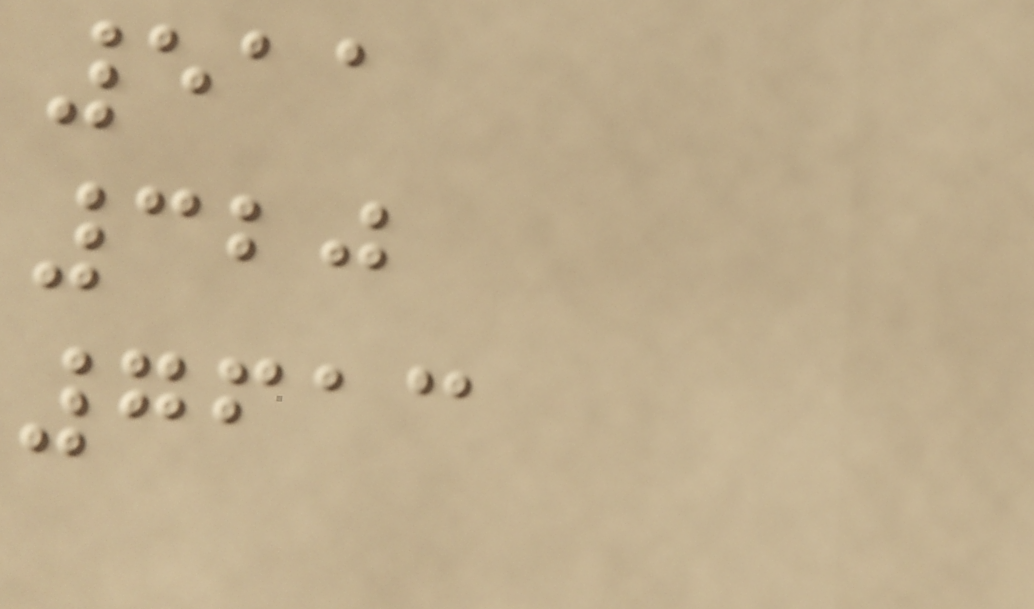511
320
7613
